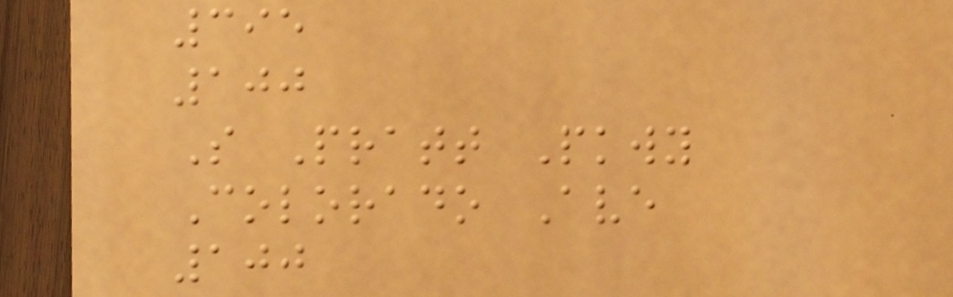395
100
S Pratt Pkwy
Colorado Ave
100
